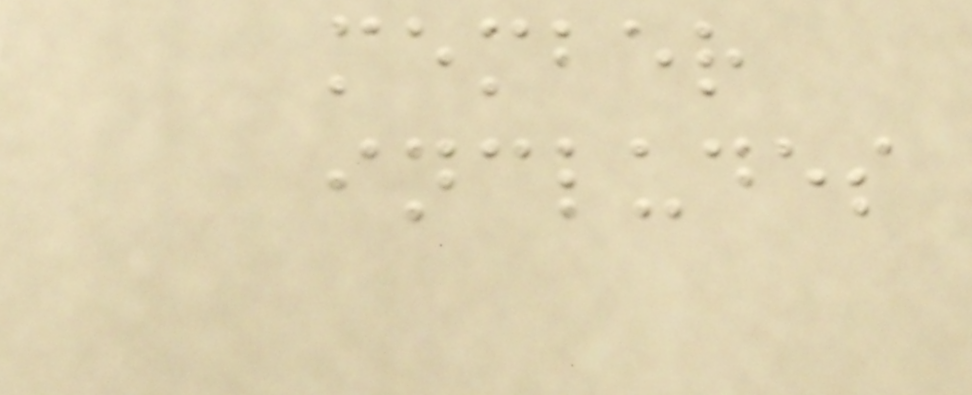member
includes
